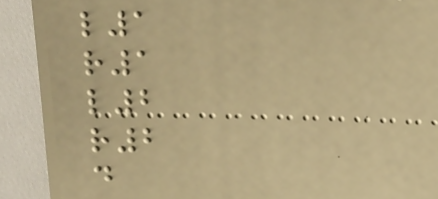l1
r1
l2
r2
d
